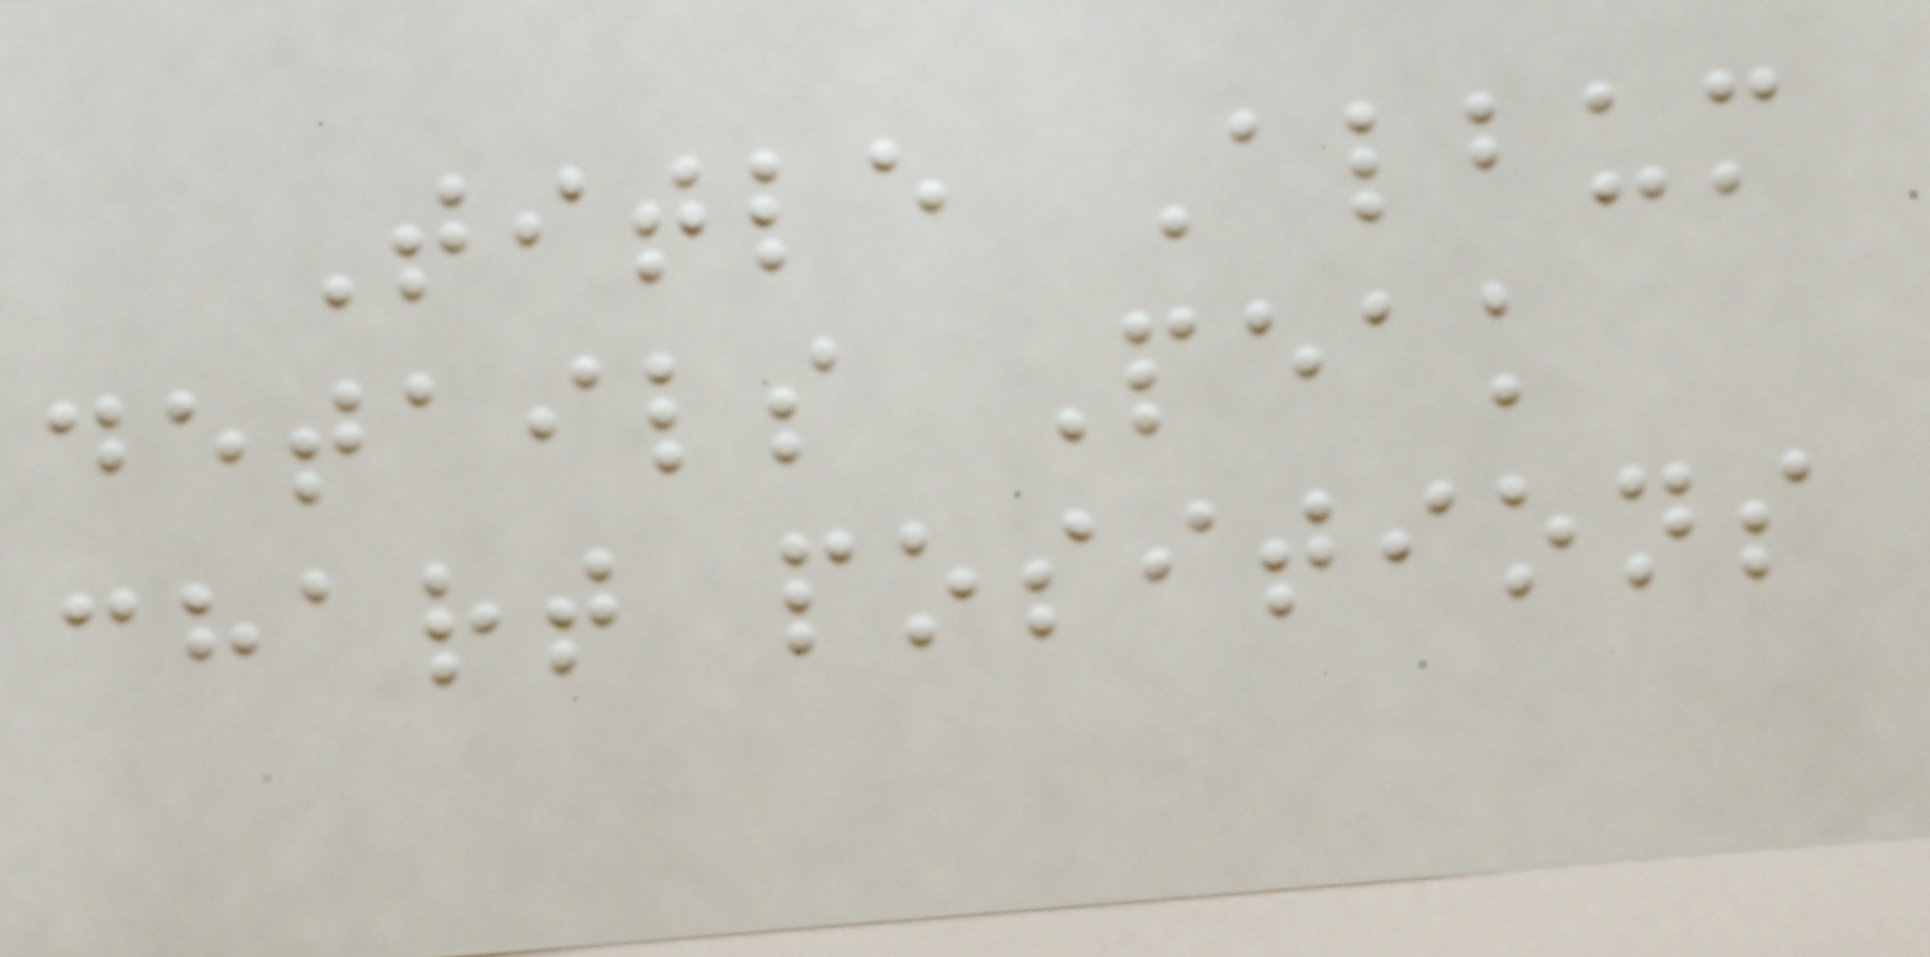Title Album
details Peak
chart positions
